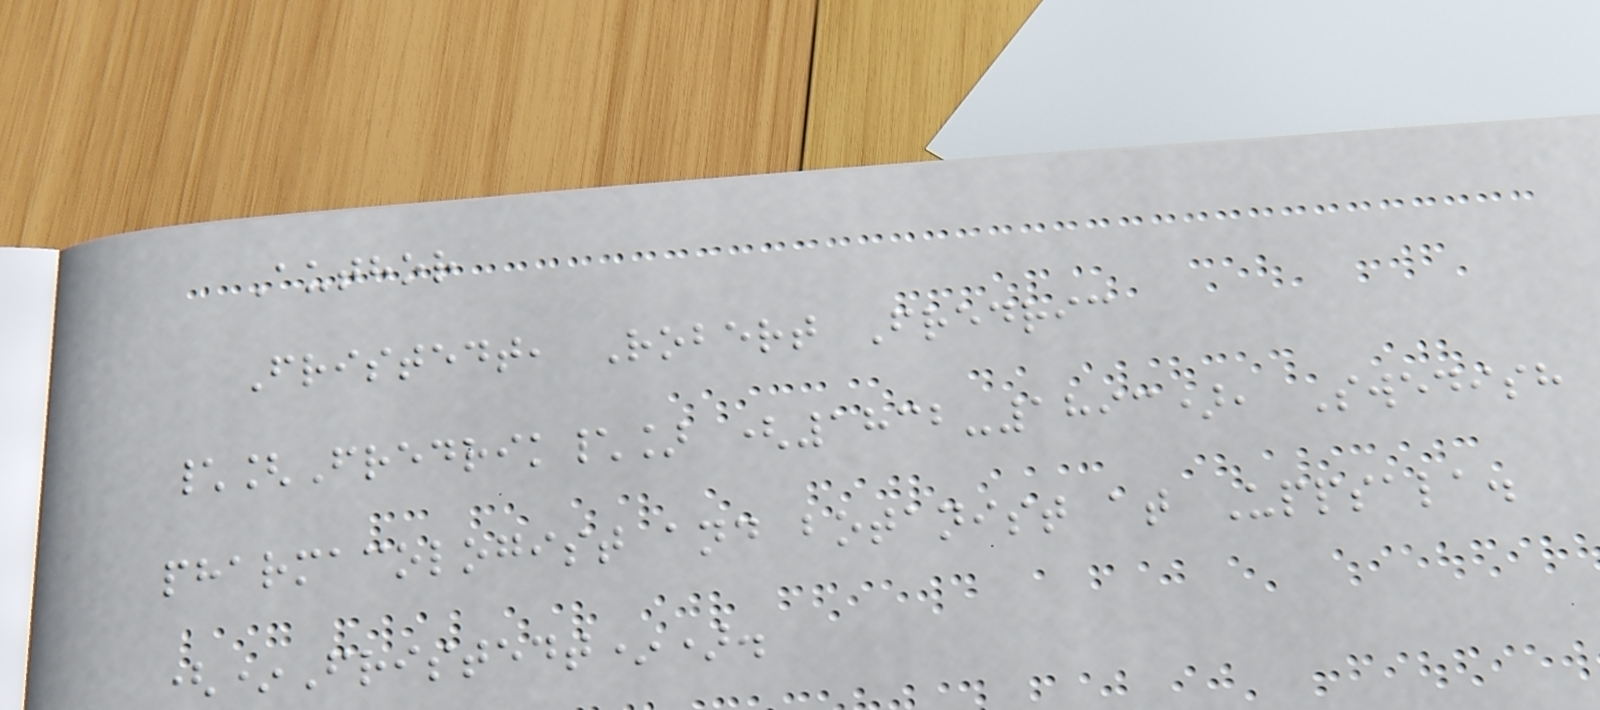Author
Fristedt, Robert Fredric
\[Fredrik\] (1832-1893), Swedish
pharmacologist and botanist at Uppsala.
(*Fristedt*).
